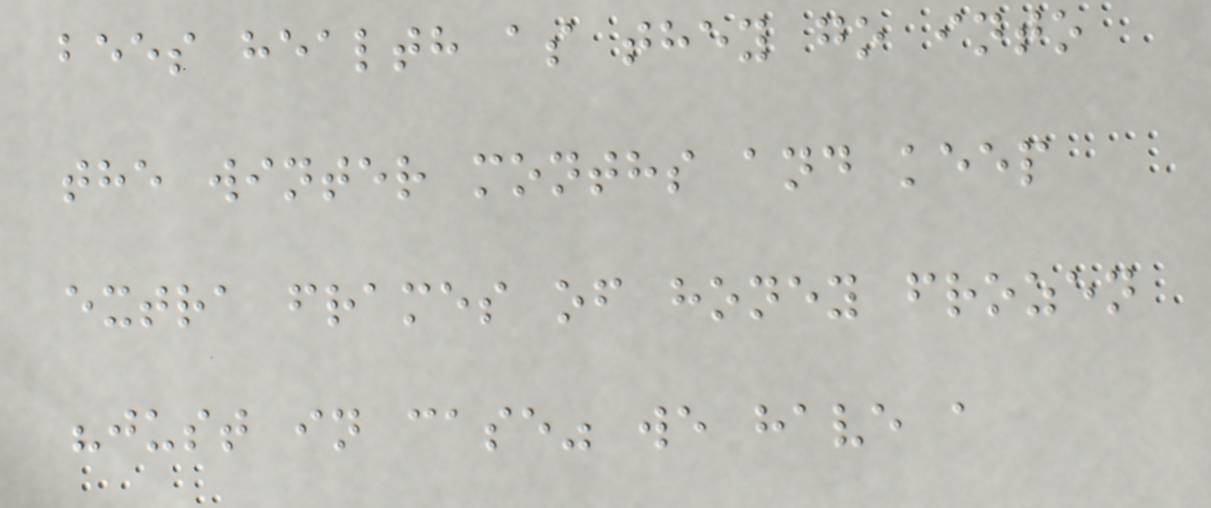bees health as they go into
the winter months and keep
extra frames of honey frozen
"just in case" we have a
